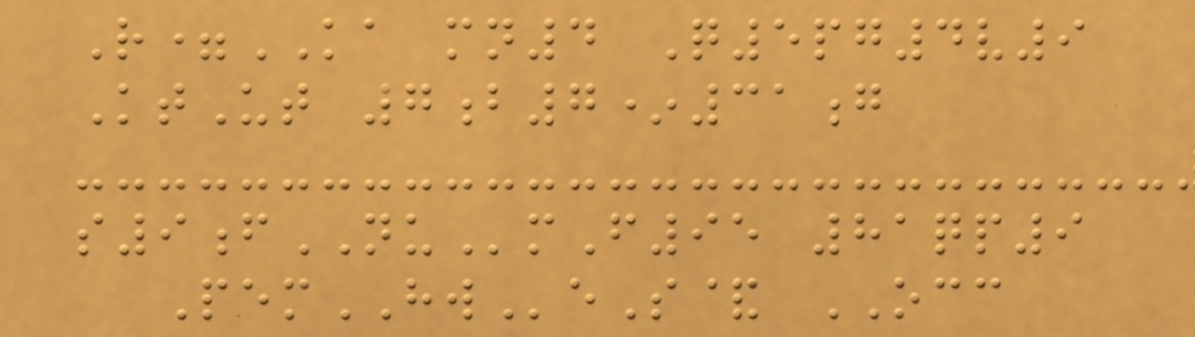R=KA mn4 Q5pg4v9
KtUt 7b7*31g
s9fNUmF95 81qp9
PemHWeS& OCC
